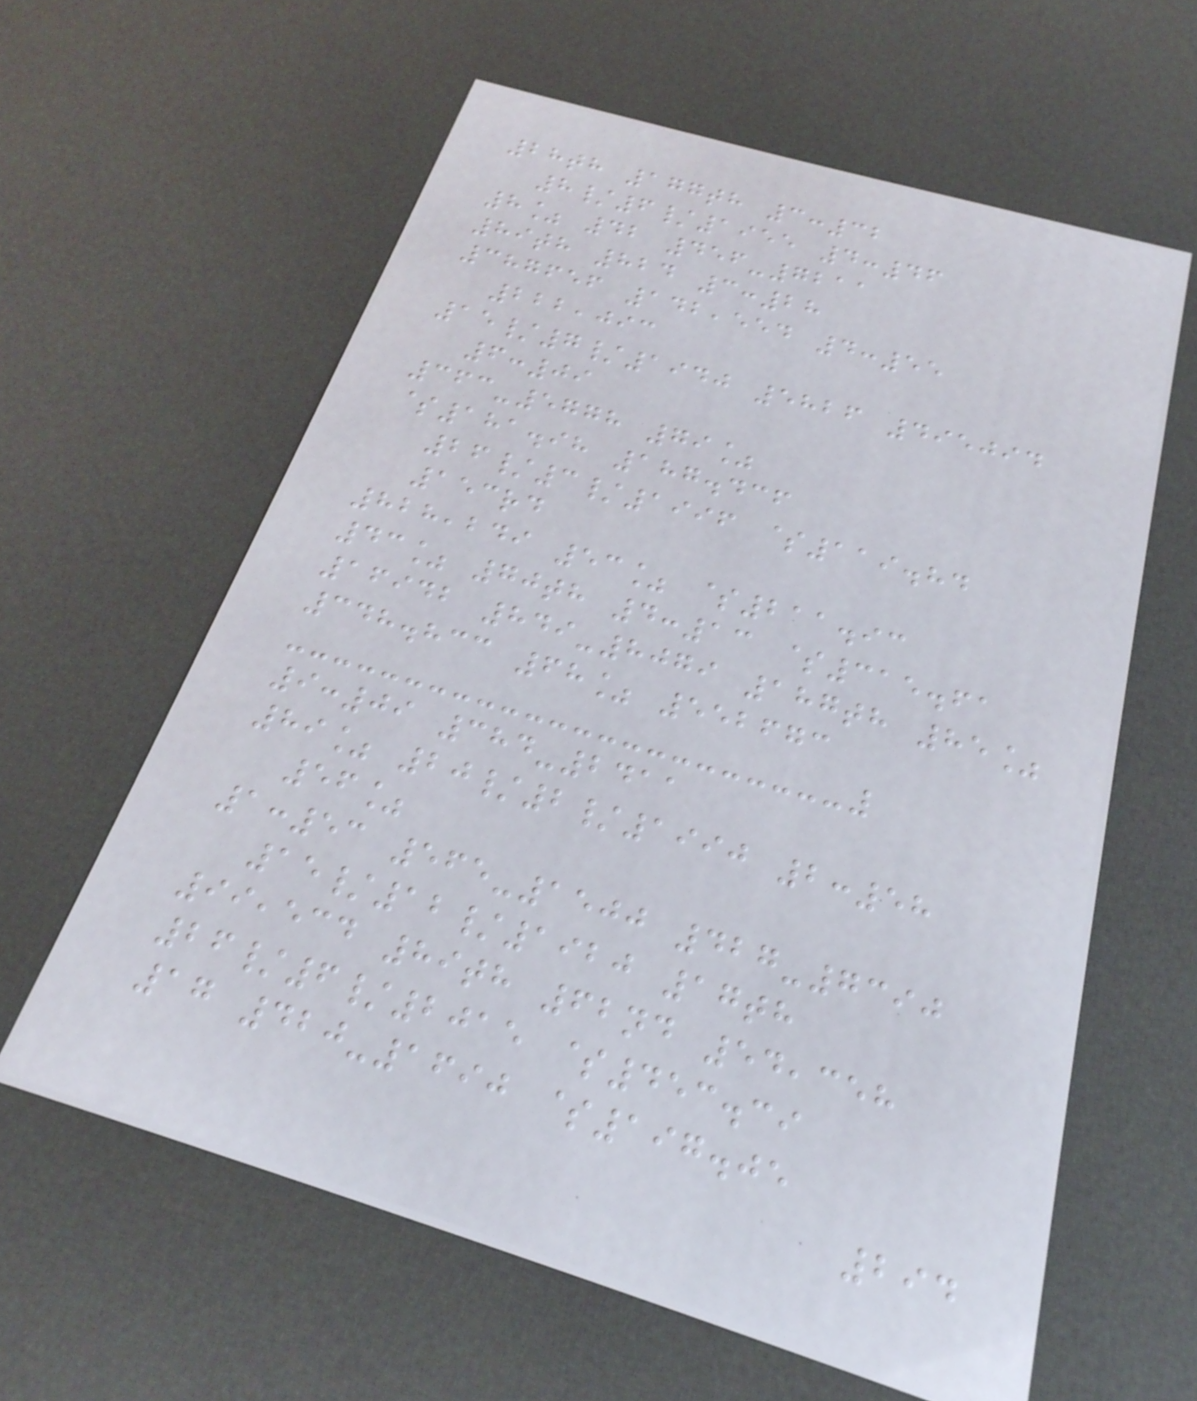28th 177th 3:32
8/6/1955 4:46
8% 42 456-7211
89th 824 3:28
387656 142,554 4:55
222,093
15/7/1940 5826 495094
6:09
363-5778 79%
$181.98 187.436
26/3/1996 $119.84
153rd
828,249 53% $211.93
43% 70th 4:13 $315.61
16942 849-8079 187th 85%
348.833 68% 552673
9:09 384-2411
89% 20/2/1990 2:58
56%
1:53 565-1500 427-7390
15/12/1920 17th
99,534 89th 62nd 54,358
26/6/2015 $453.39
17 420-1690 $197.05
294
